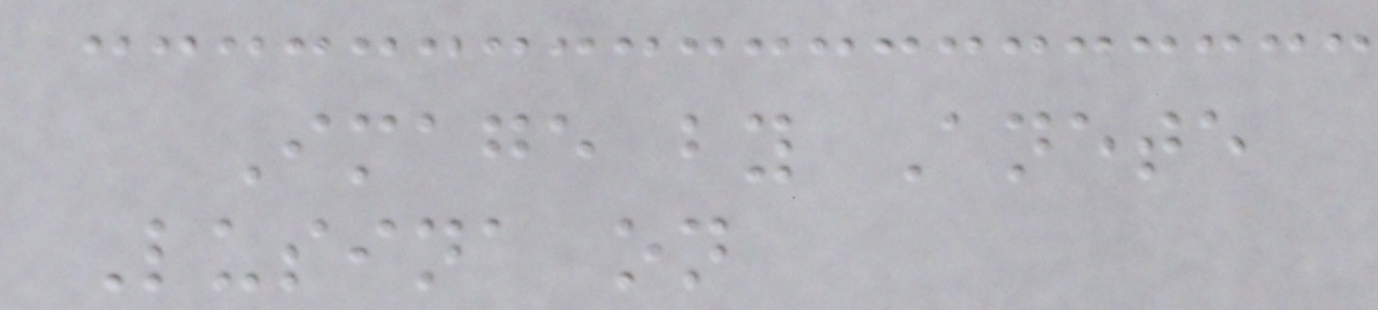Image by Anete
Lusina on
